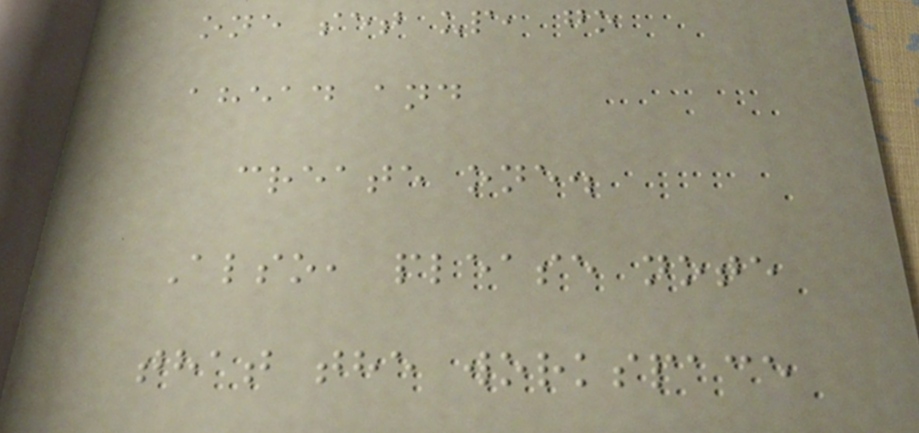one set up, go
ahead and
create one.
Also, please note
that the workspace
